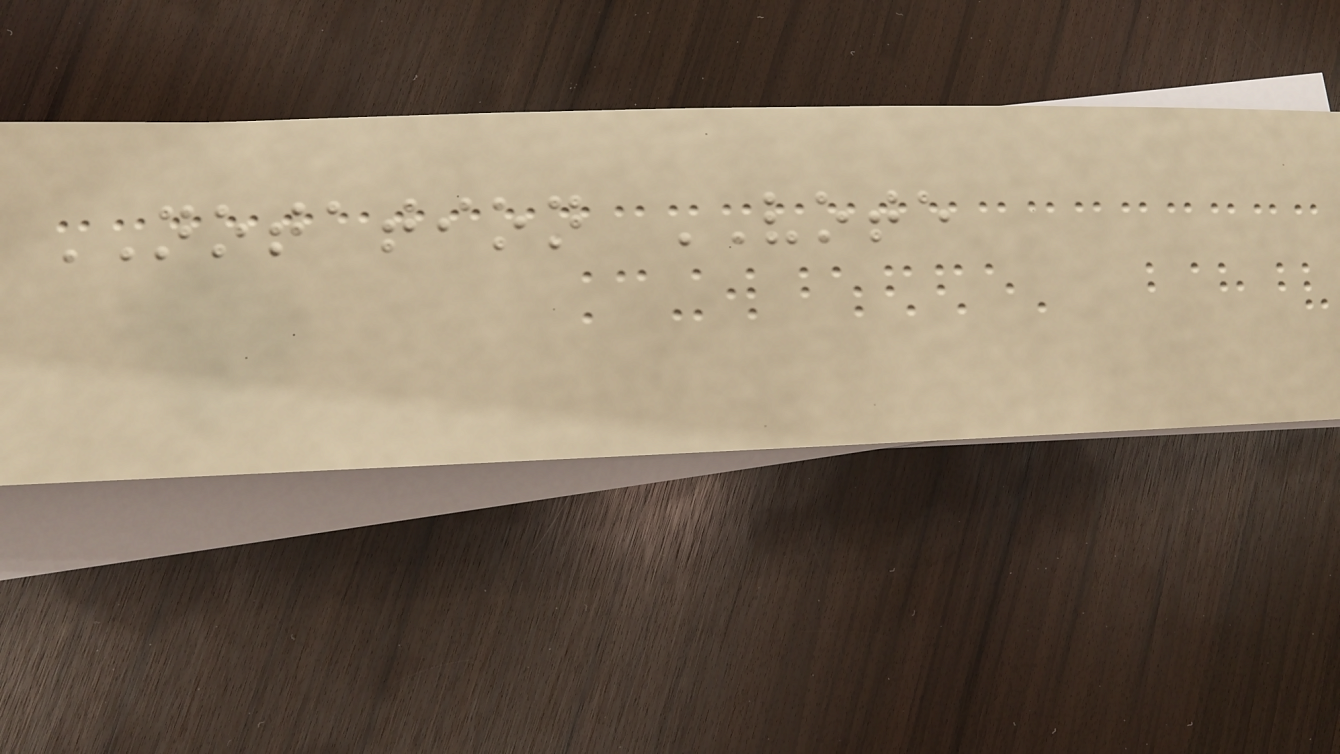NOTATION VOTE
